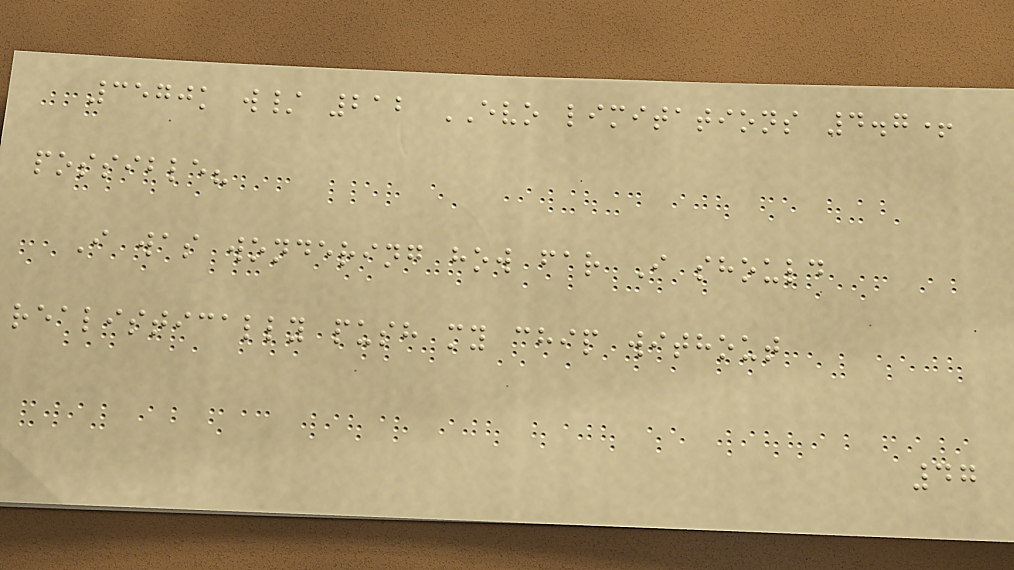3570k w/ 212 EVO limitations 4.7+
possible?
I was wondering how far I should
realistically push my chip without
47
